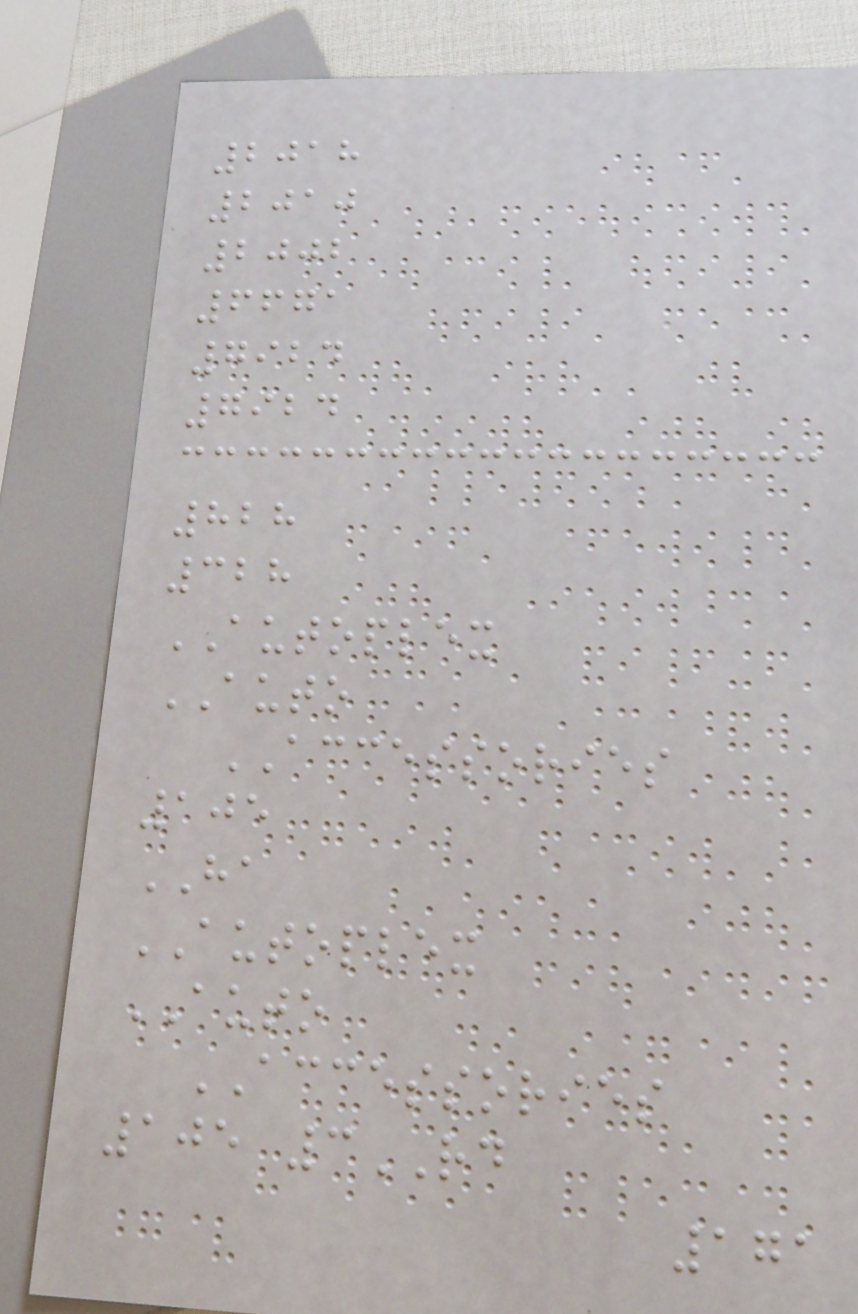2018
2010
2002
6671
7924
7924
828
328
AUTOPLEX
AUTO
ACCESSORIES
105
HA
AUTOPLEX
AUTO
ACCESSORIES
105 3RD
171
